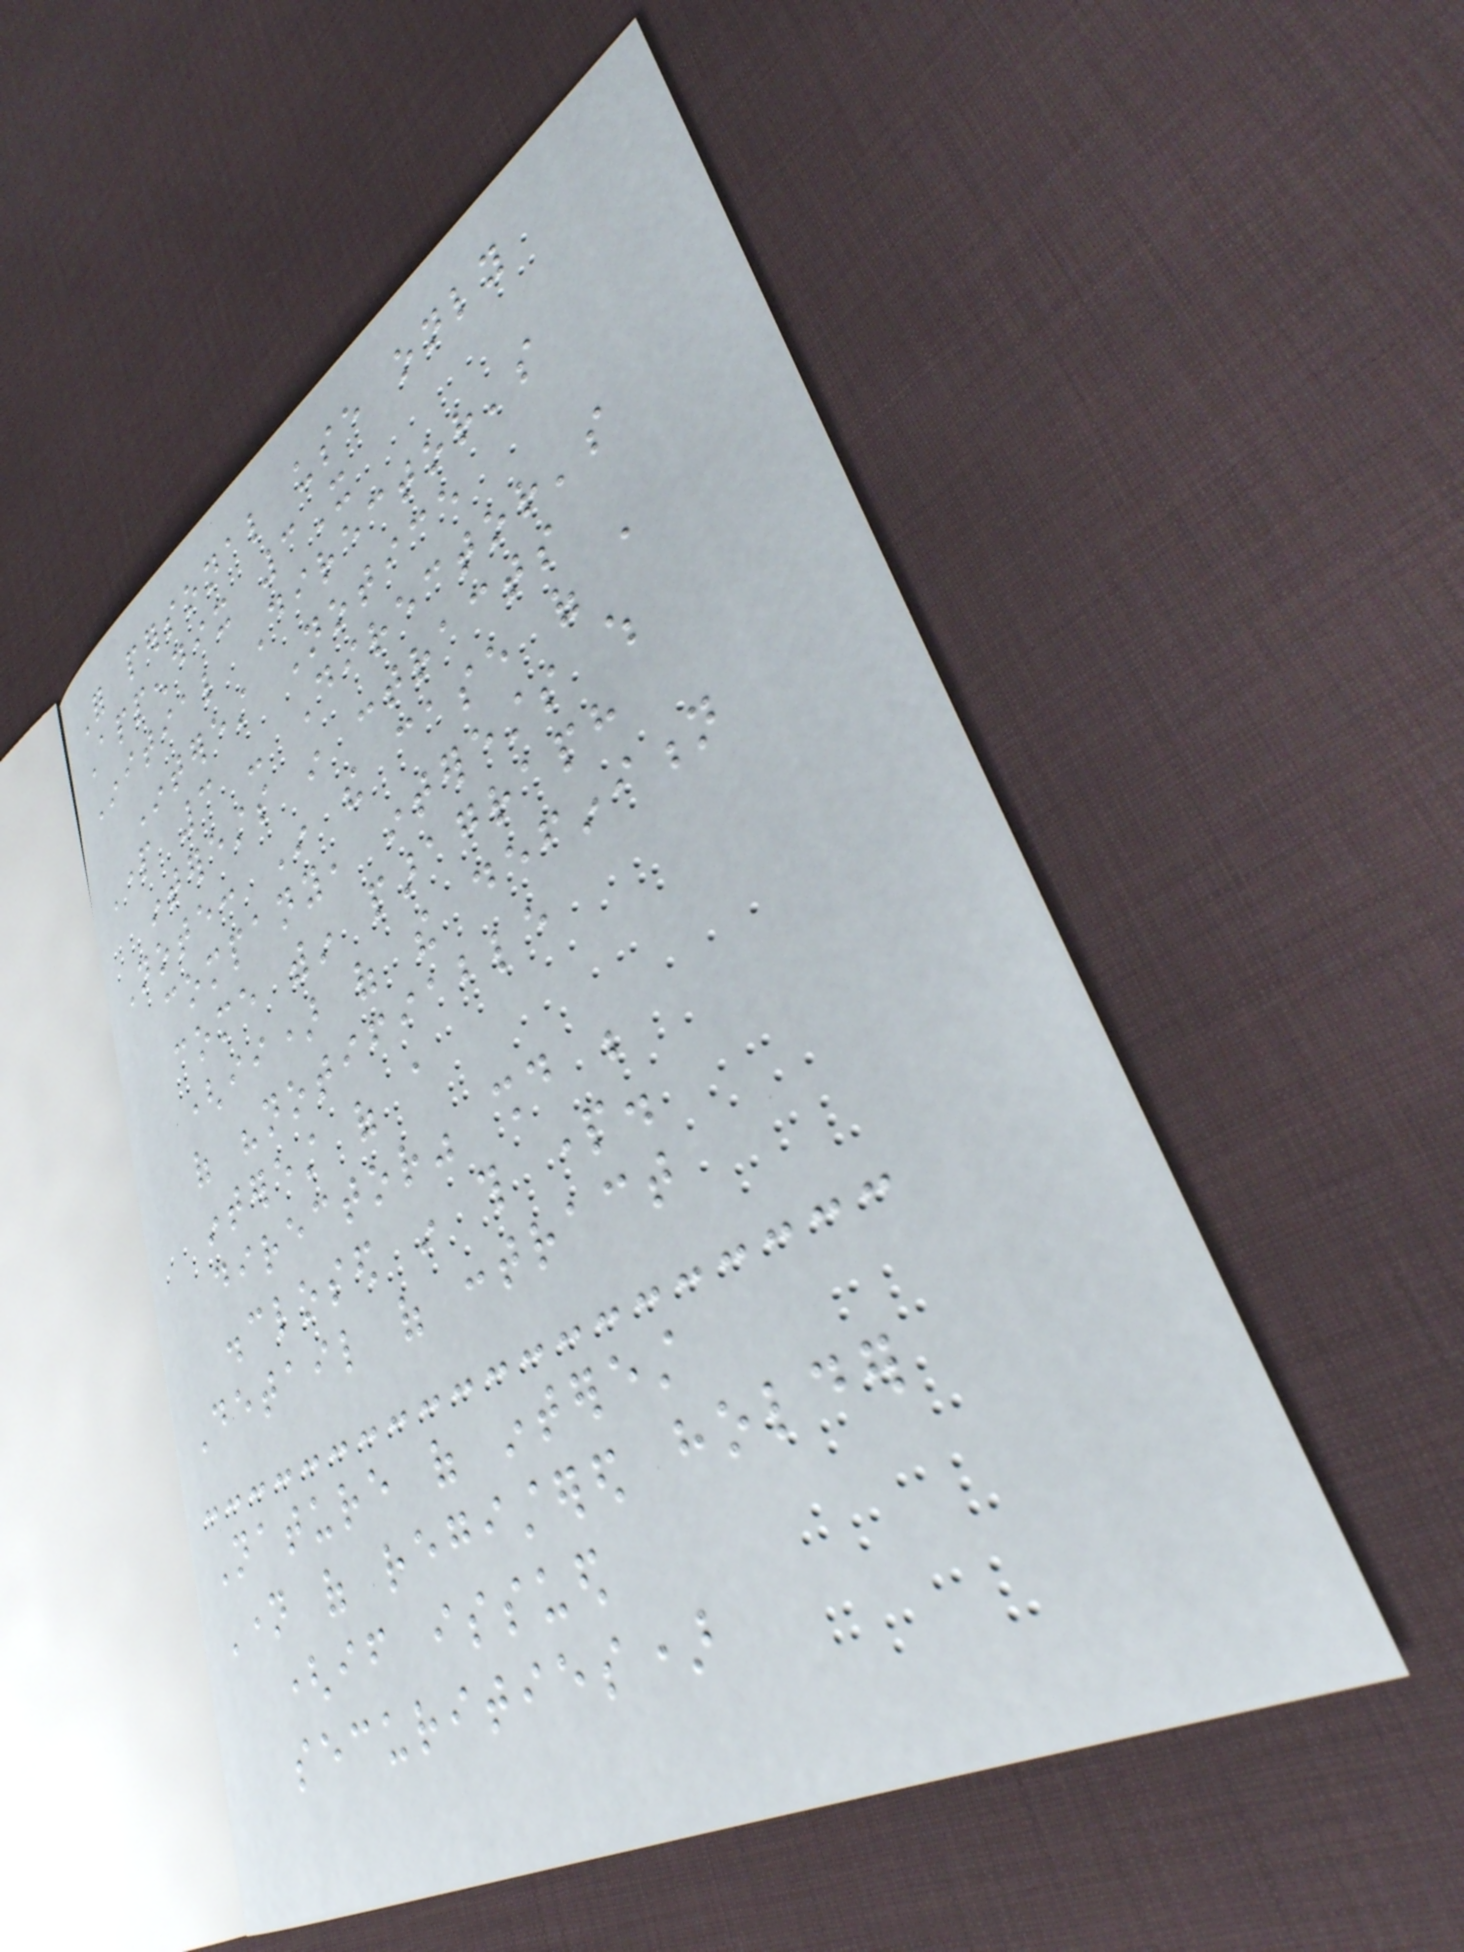For personal use only
Appendix 3X
Initial Director's
Interest Notice
Part 3 - Director's
interests in contracts
Note: In the case of a
company, interests which
come within paragraph
(ii) of the definition
of "notifiable
interest of a
director" should be
disclosed in this part.
Detail of contract
Nature of interest
Name of registered holder
(if issued
securities)
